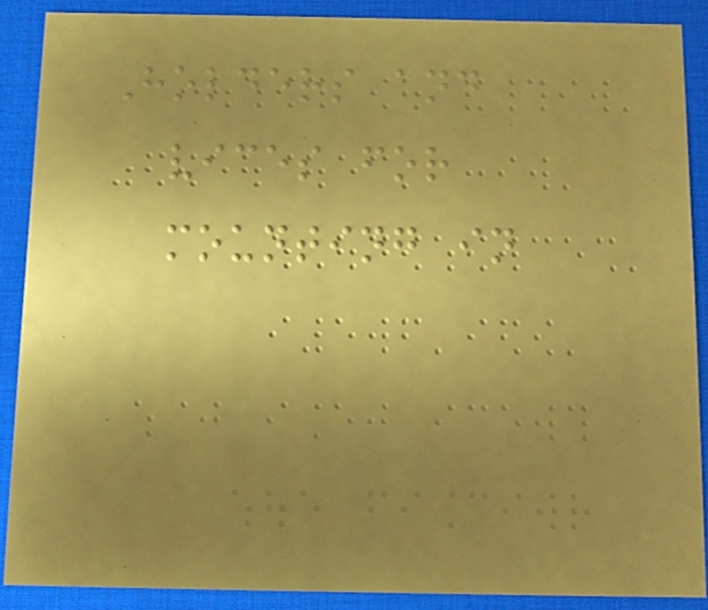Holders and
vices for
mounting in
